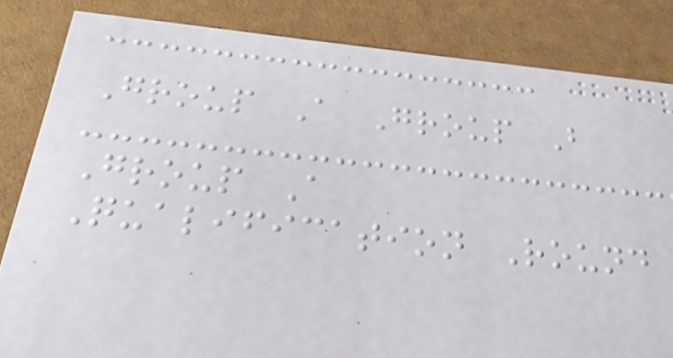Group A Group B
Group A
Qualification Round
